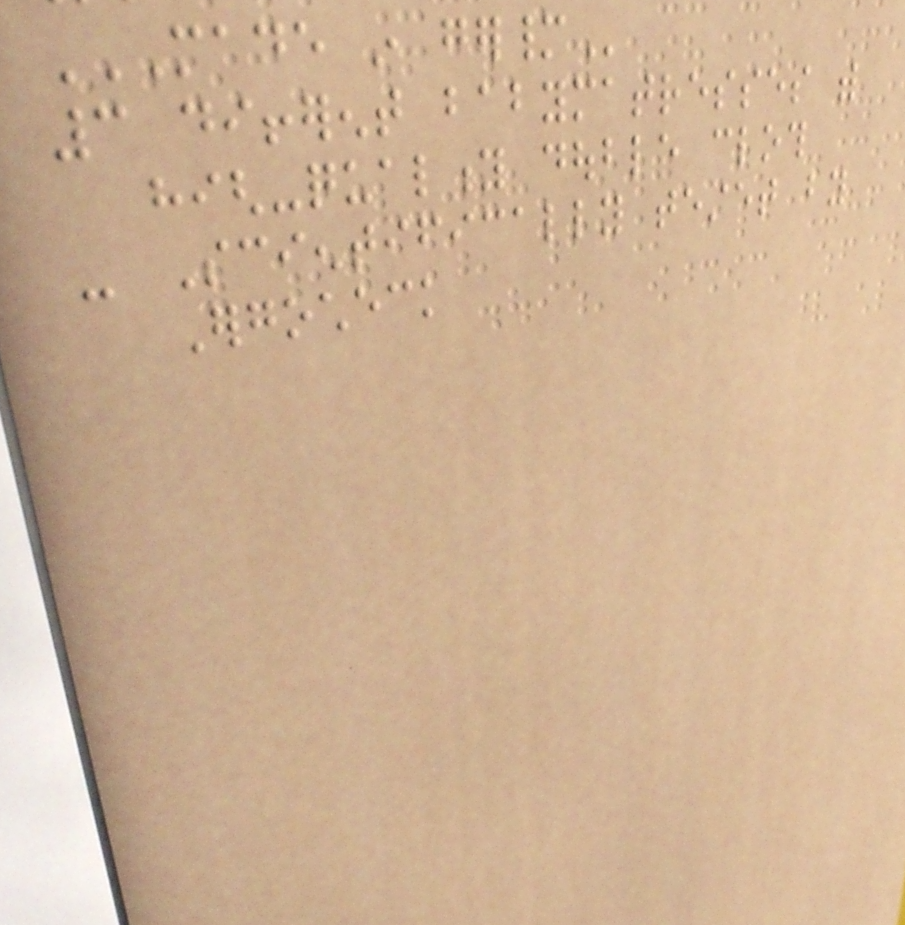MADE IN GERMANY
3 different babymatresses with
high-quality double cloth
- Scientifically testet by
Ergocheck
